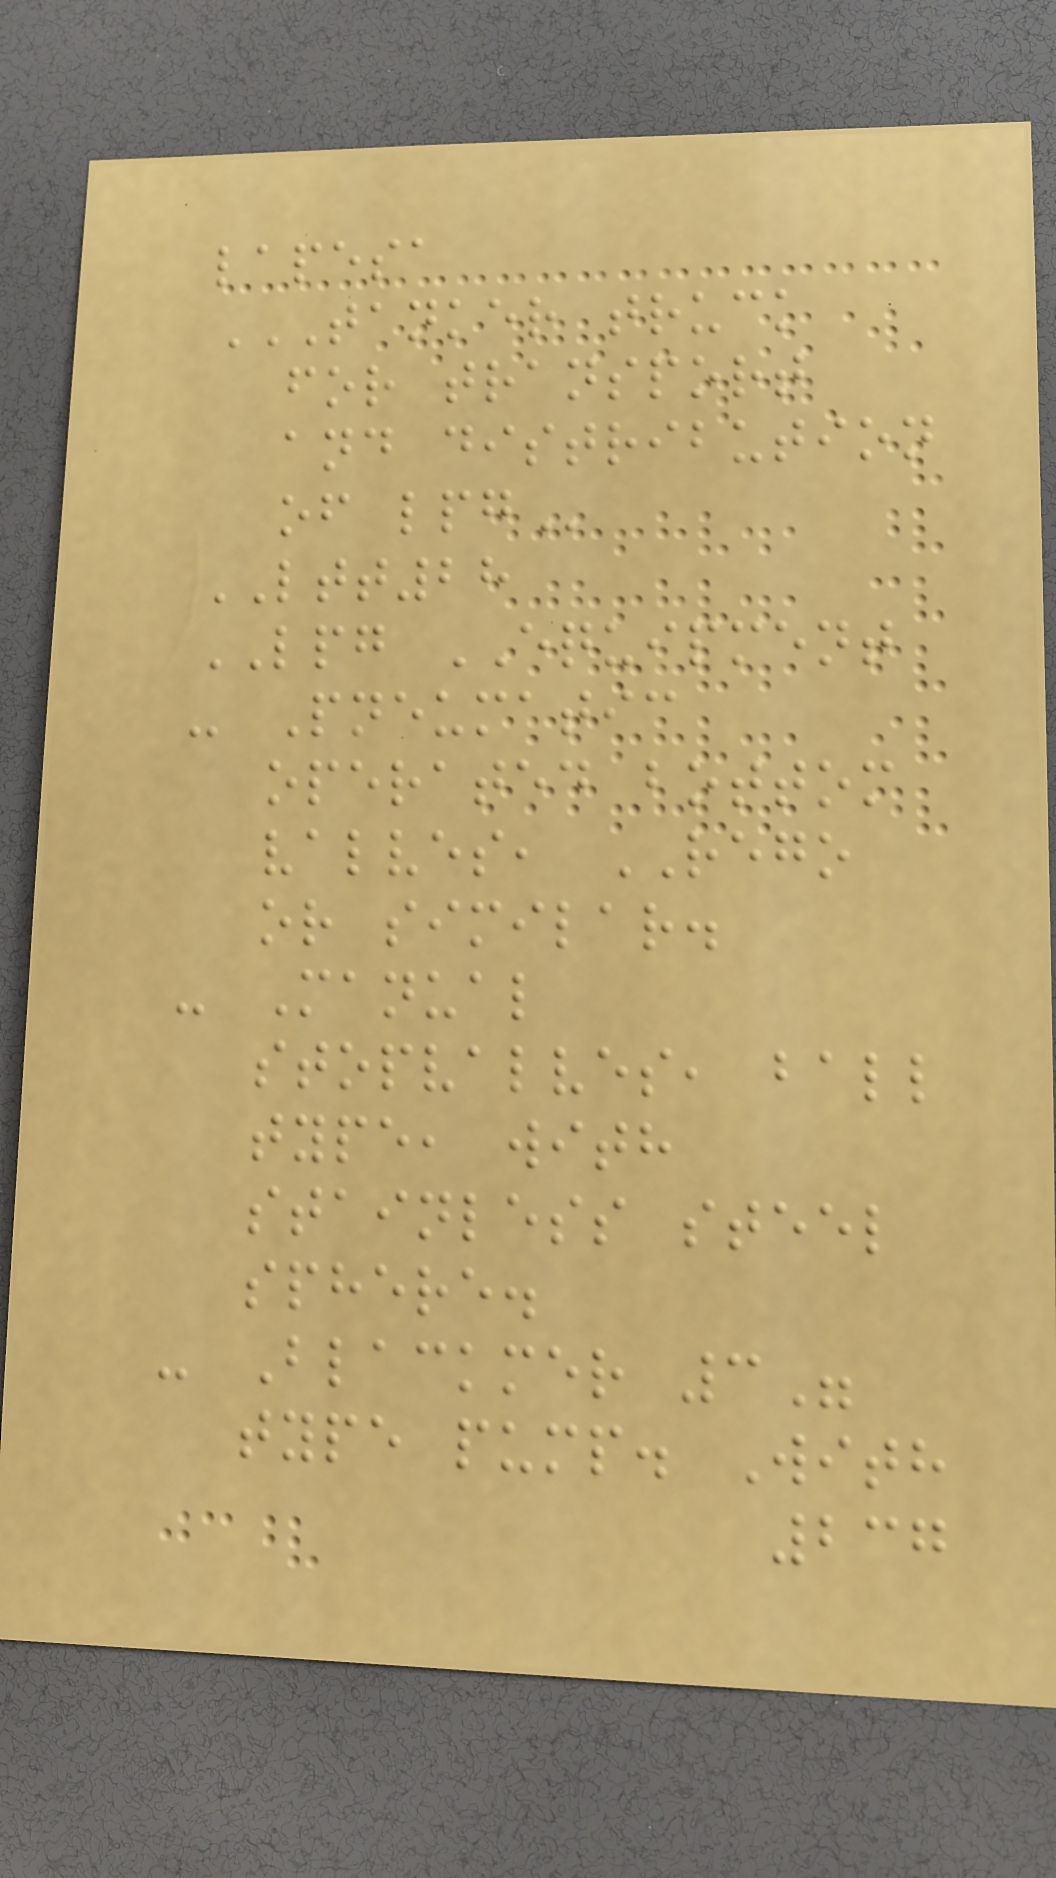lapesa
TANKER TRUCK
FOR TRANSPORT
AND DISTRIBUTION
OF LPG
LTT28
LPG EQUIPMENT
- Pneumatic
operated bottom
valves, REGO
or similar.
- Manual
stopvalves, ball
type, with
stainless steel
sphere.
- Blackmer 3"
type pump. With
237
